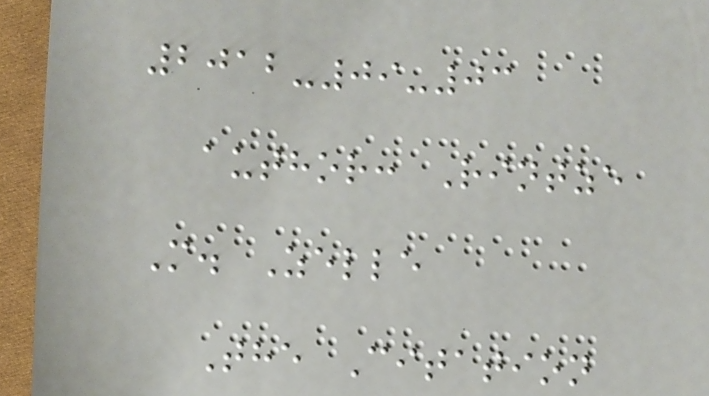2012-09-03
author: Rintze
M. Zelle
The Citation
